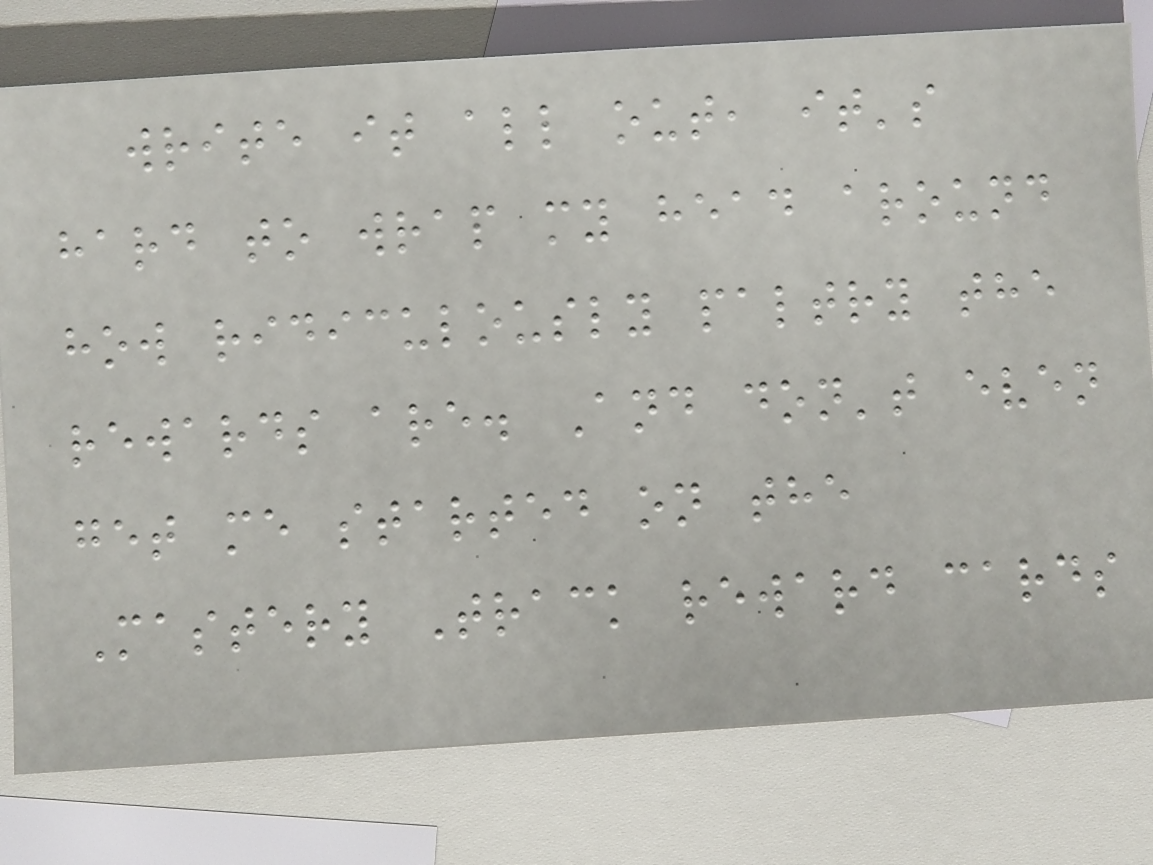write it all out, it's
hard to wrap my head around
how ridiculously paltry the
rewards are. And don't even
get me started on the
Mastery Track reward cards
